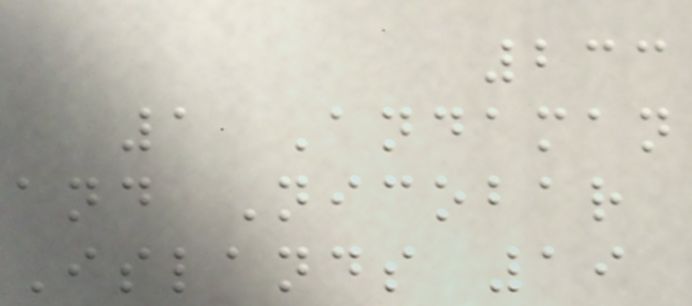233
1 Andaman
and Nicobar
Islands 19
